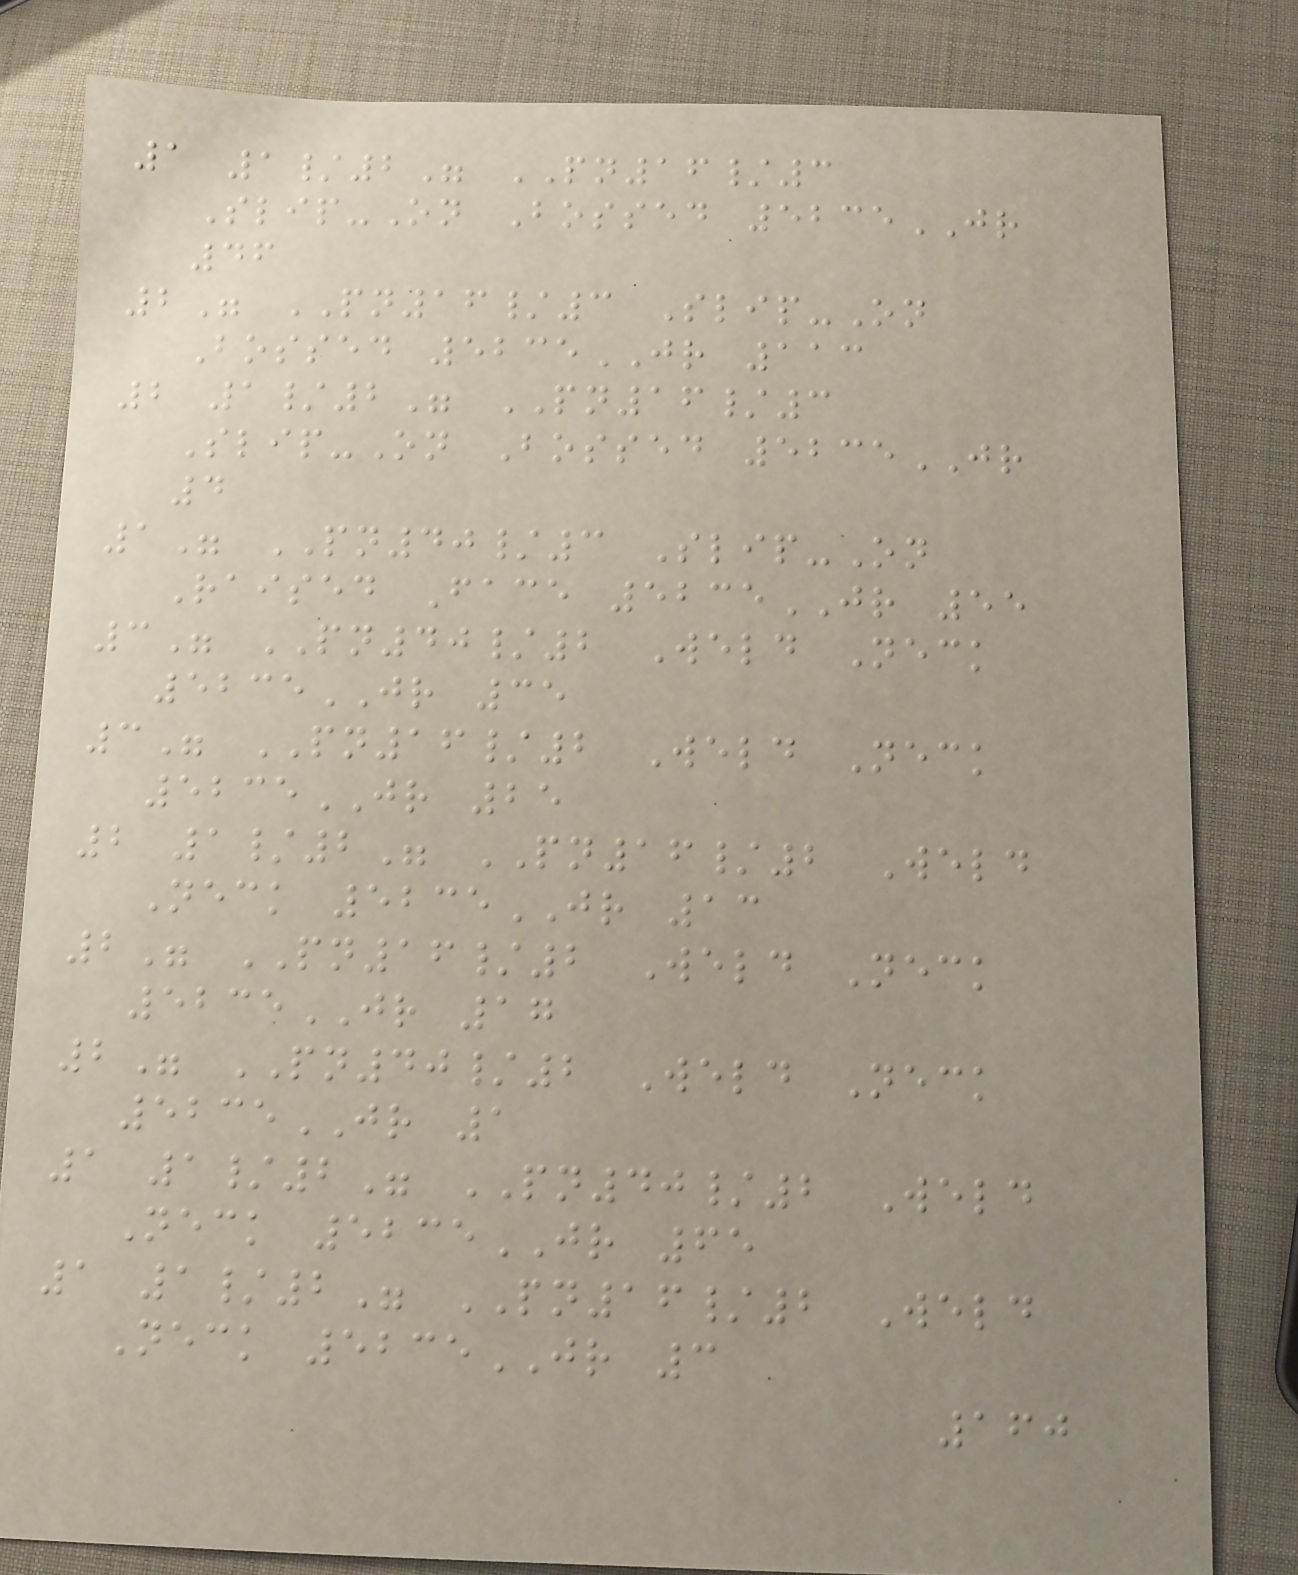1 1/2" PN16/3
Slip-On Bossed 5235JR
46
2" PN16/3 Slip-On
Bossed 5235JR 113
2 1/2" PN16/3
Slip-On Bossed 5235JR
4
1" PN40/3 Slip-On
Raised Face 5235JR 55
3" PN40/2 Weld Neck
5235JR 35
3" PN16/2 Weld Neck
5235JR 25
2 1/2" PN16/2 Weld
Neck 5235JR 13
2" PN16/2 Weld Neck
5235JR 17
2" PN40/2 Weld Neck
5235JR 1
1 1/2" PN40/2 Weld
Neck 5235JR 65
1 1/2" PN16/2 Weld
Neck 5235JR 3
160
